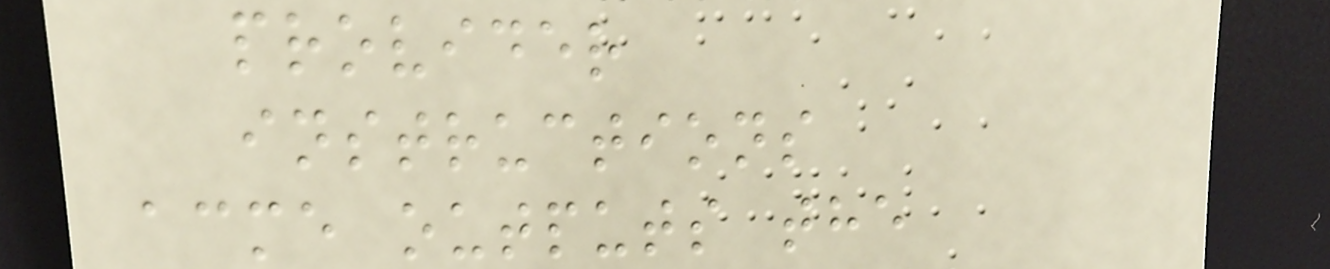provider
instructions
acme outputs the
